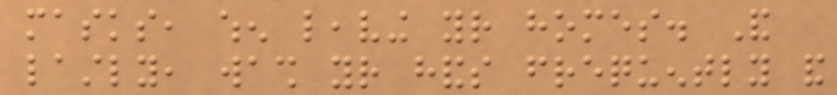masks, when leaving your homes. And
lastly, wash your hands frequently and
